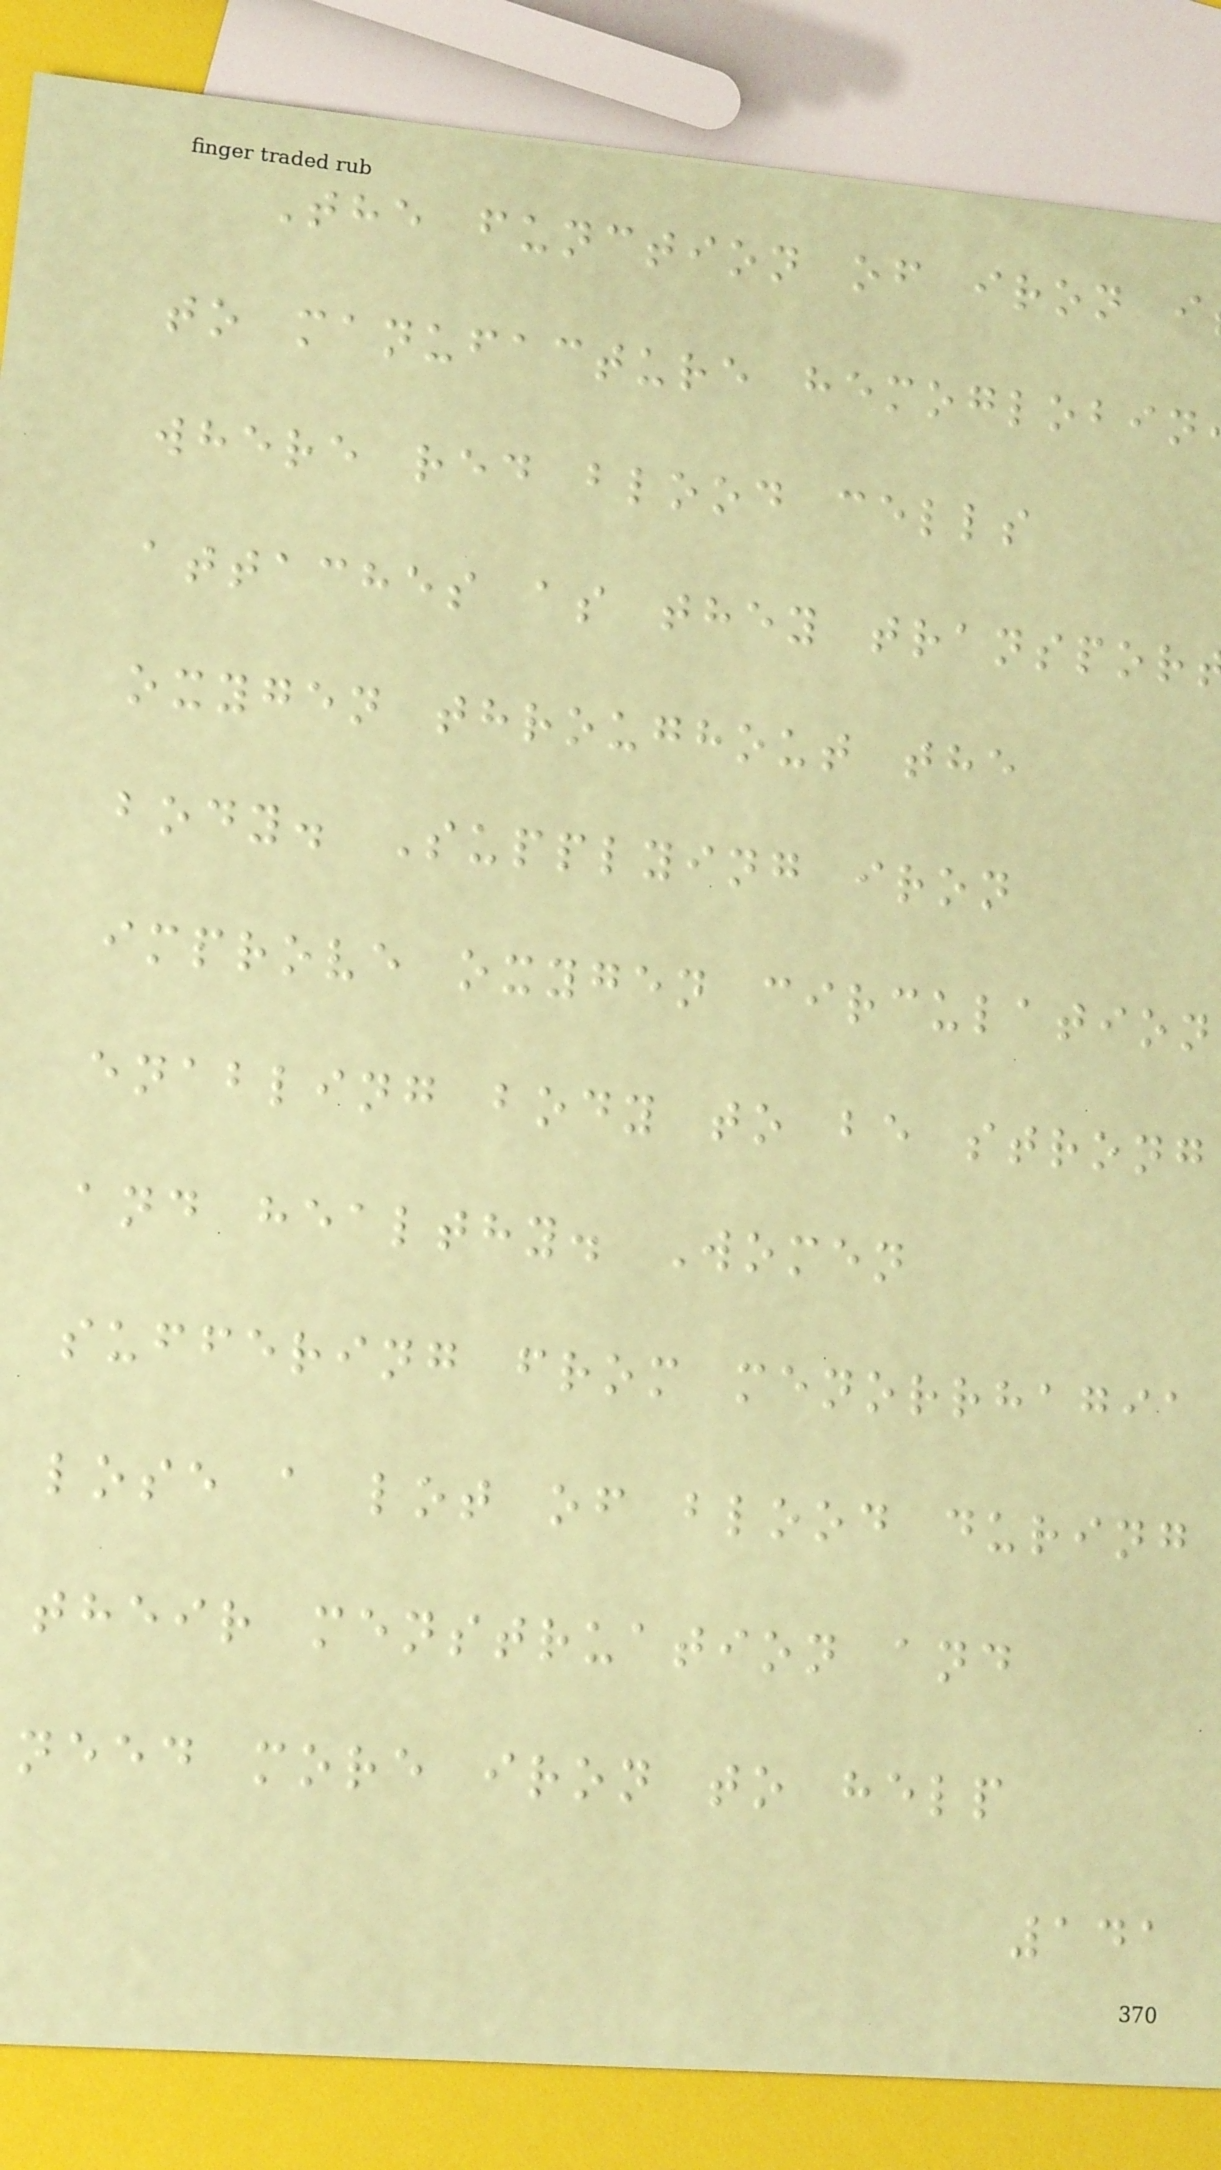The function of iron i
to manufacture hemoglobin
where red blood cells
attaches as they transpor
oxygen throughout the
body. Supplying iron
improve oxygen circulation
enabling body to be strong
and healthy. Women
suffering from menorrhagia
lose a lot of blood during
their menstruation and
need more iron to help
141
